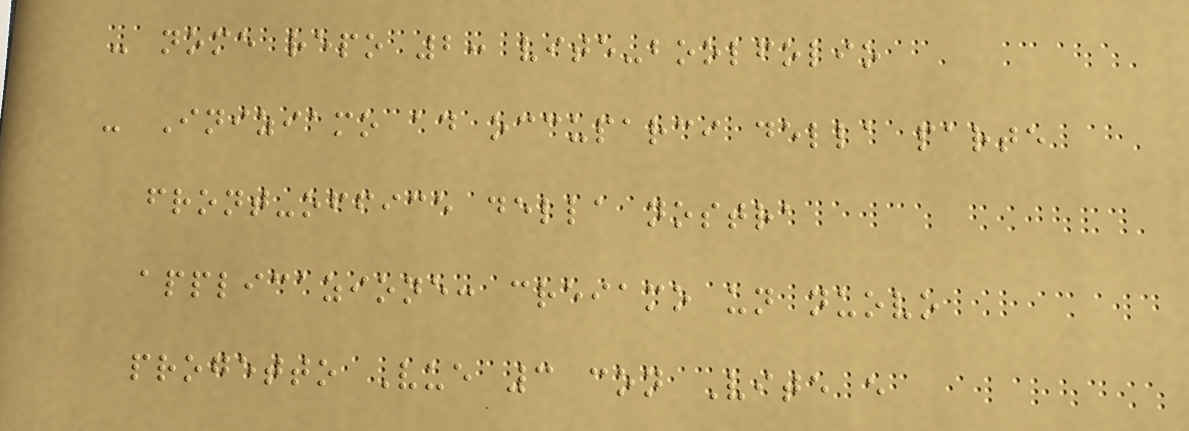- nome repo 2: vite-boolfolio
- Iniziamo ad occuparci della parte
front-office della nostra
applicazione: creiamo un nuovo
progetto Vue 3 con Vite e
